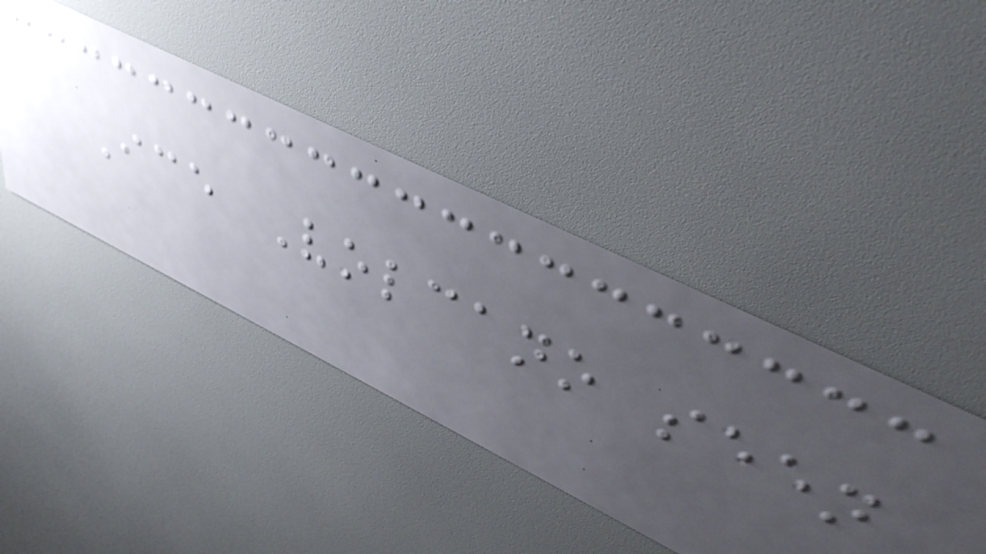Ice Volcano seen
